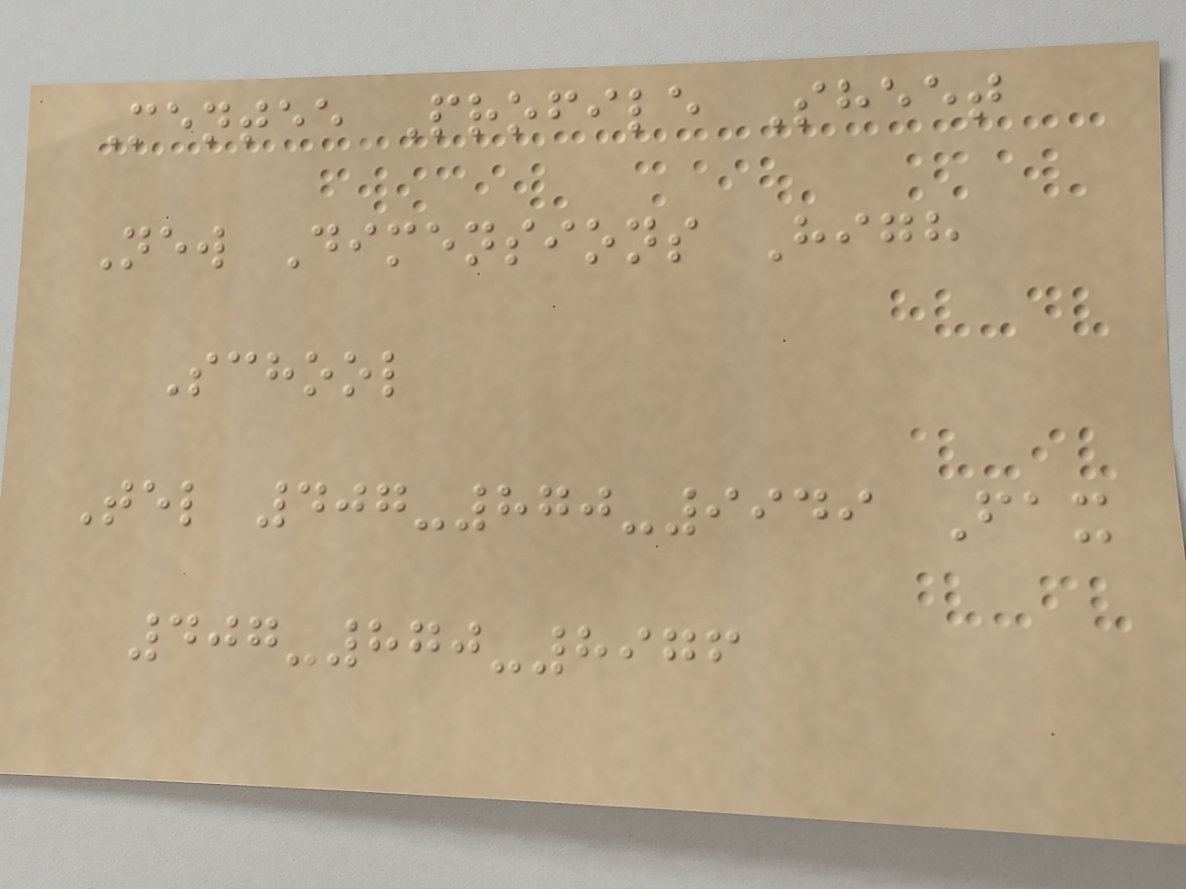Mentee Profile Sheet
New Dimensions High
School
Tel 407-870-9949 Fax
407-870-8976
